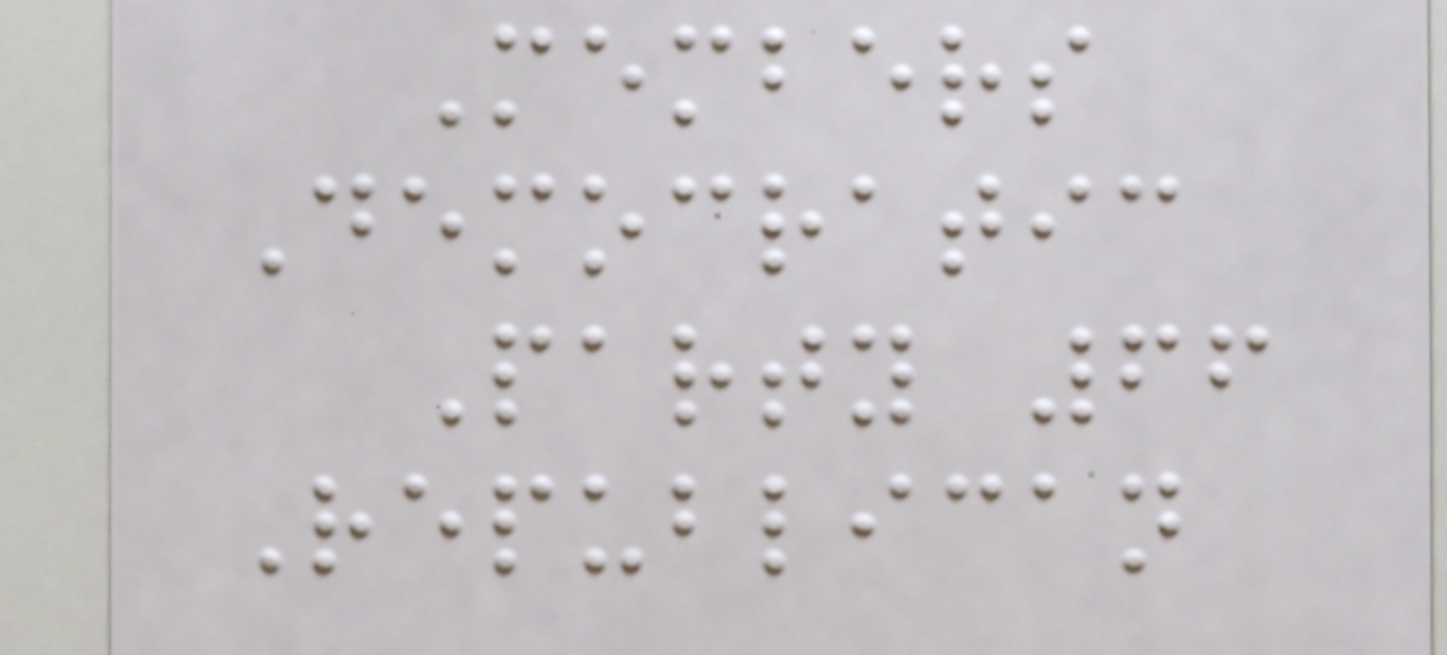Members
Democratic
Party 66
Republican
